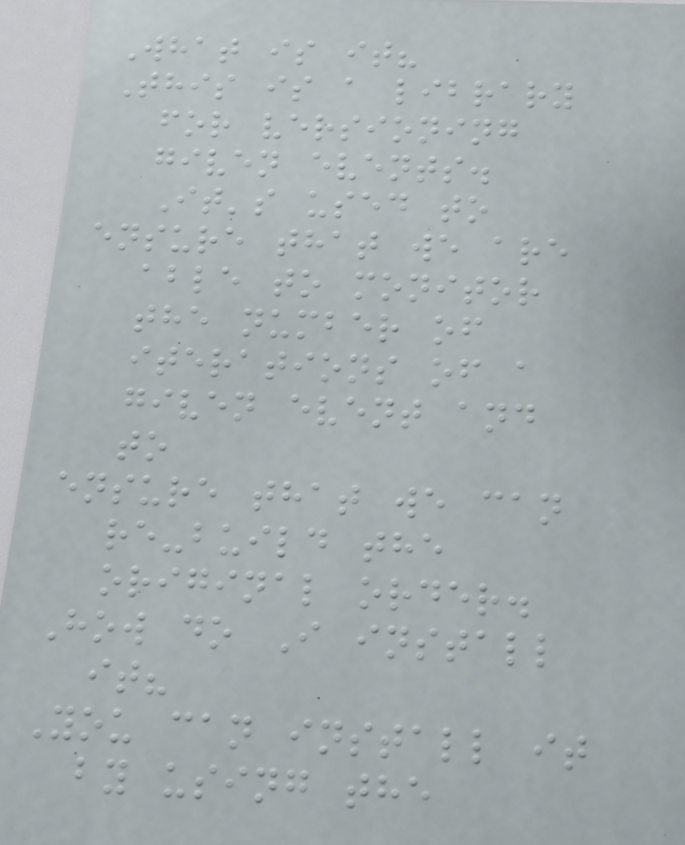What is it?
This is a library
for versioning
given events.
It's used to
ensure that we are
able to monitor
the number of
iterations of a
given event and
to
ensure that we can
re-build the
original order.
How do I install
it?
You can install it
by using the
